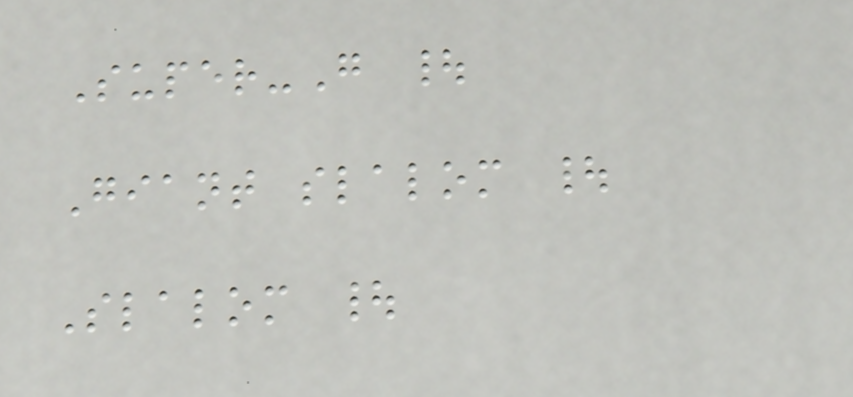Super-G |
Giant slalom |
Slalom |
